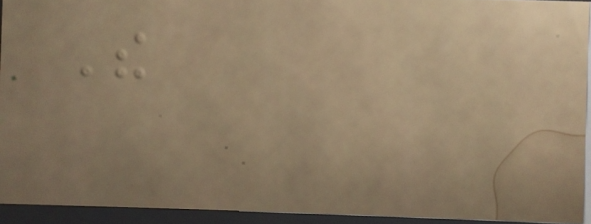The
